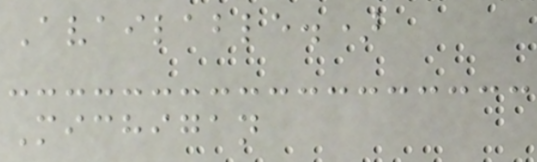Available.)
Michigan
